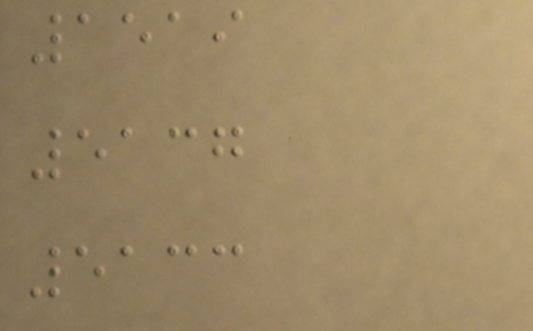1519
5137
5133
